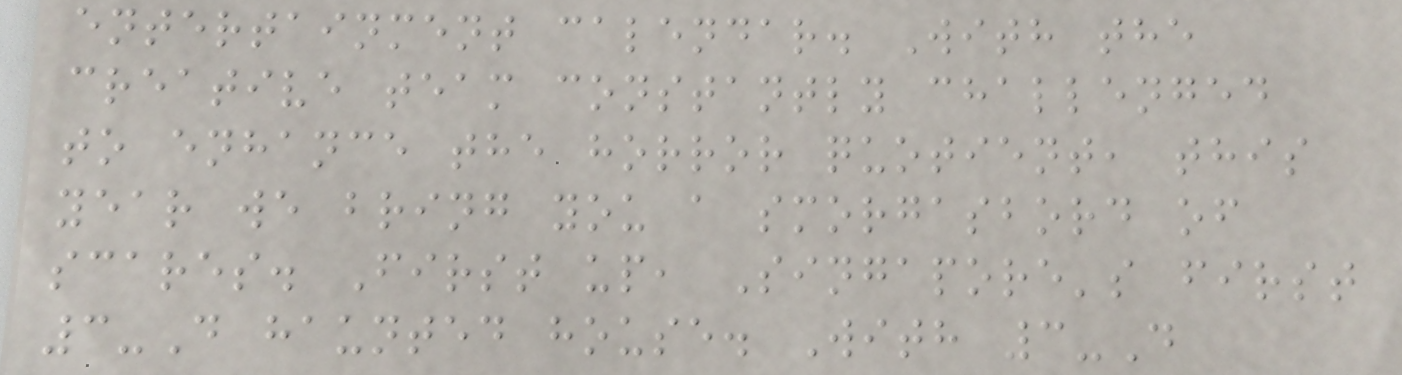entertainment calendar. With the
creative team constantly challenged
to enhance the horror quotient, this
year we bring you a smorgasbord of
scares. First up, Singapore's first
3-D haunted house. With 3-D
